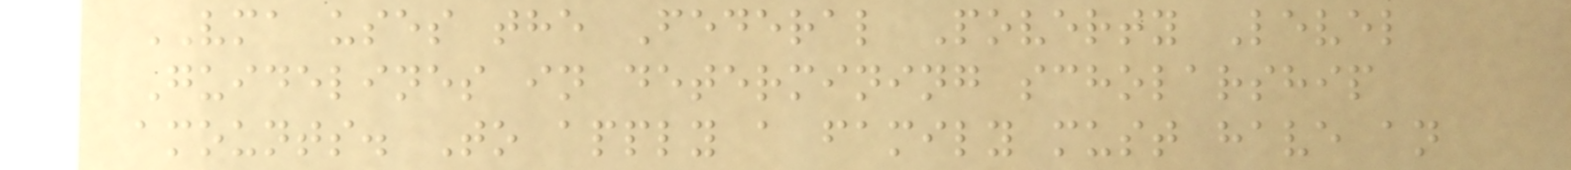VMA uses the Federal Poverty Level
Guidelines in determining scholarship
amounts. To apply a family must have an
